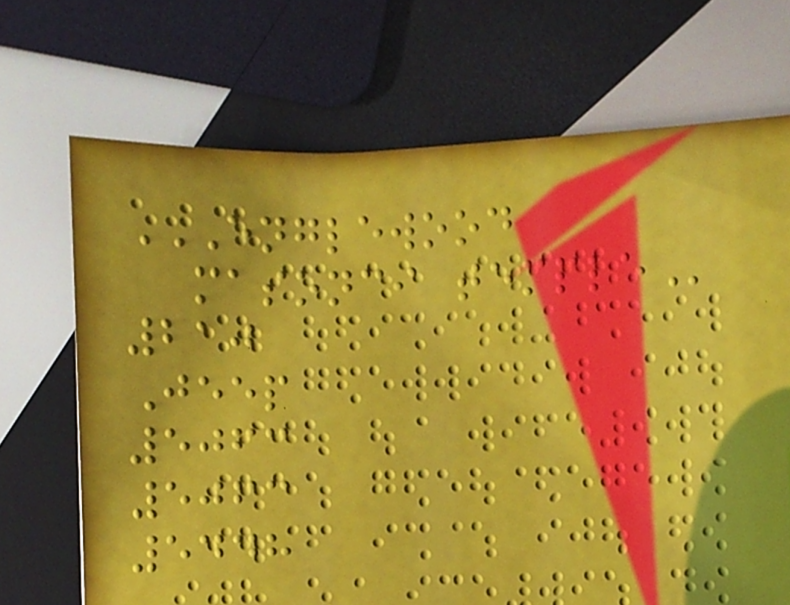ENGLEWOOD
MASONCI TEMPLE
210
Jeep
5063
5063
5448
